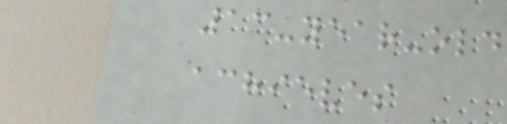13-year-old
achieves
